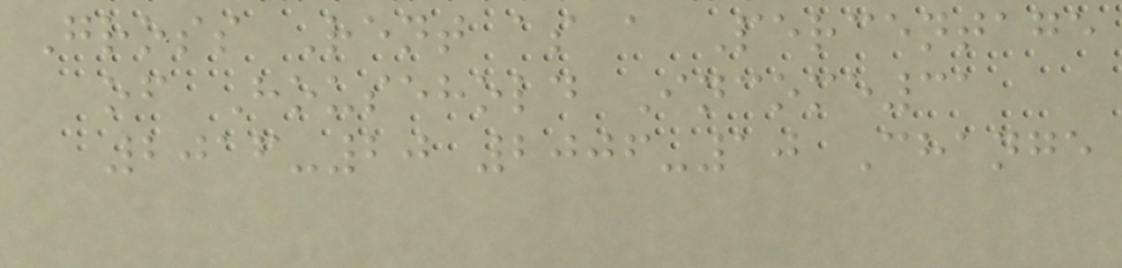Gross Rent as a Percentage
of Household Income31
2016-20 2006-10 Change
